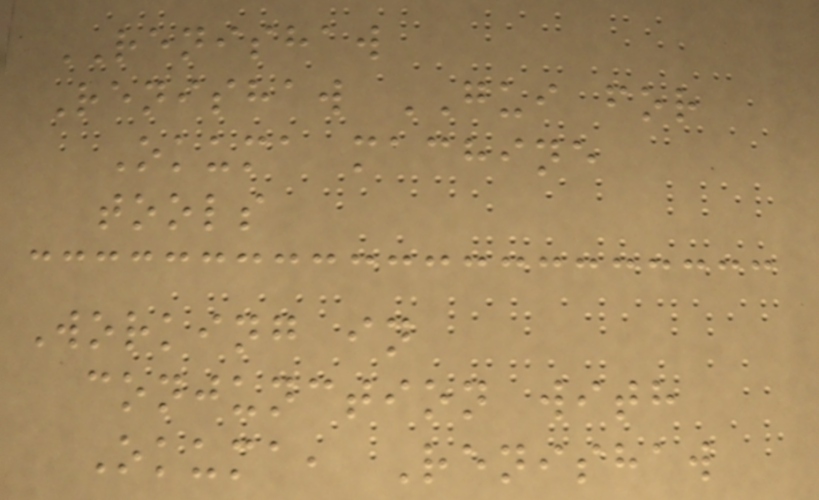RENISHAW
Renishaw GUI for
Okuma machine
tools
Working in
conjunction with
Okuma, Renishaw
